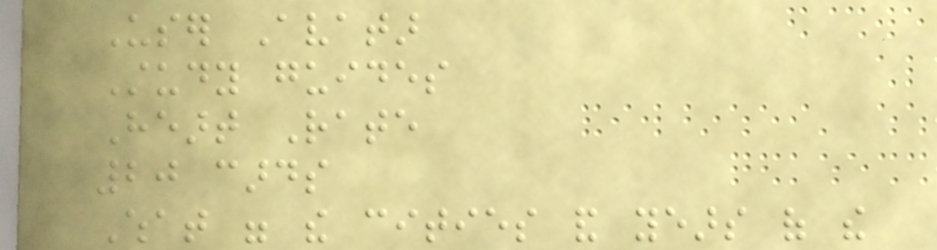User Avatar
Study guides
Heart Rate
20 cards
What were the cities and years of the
